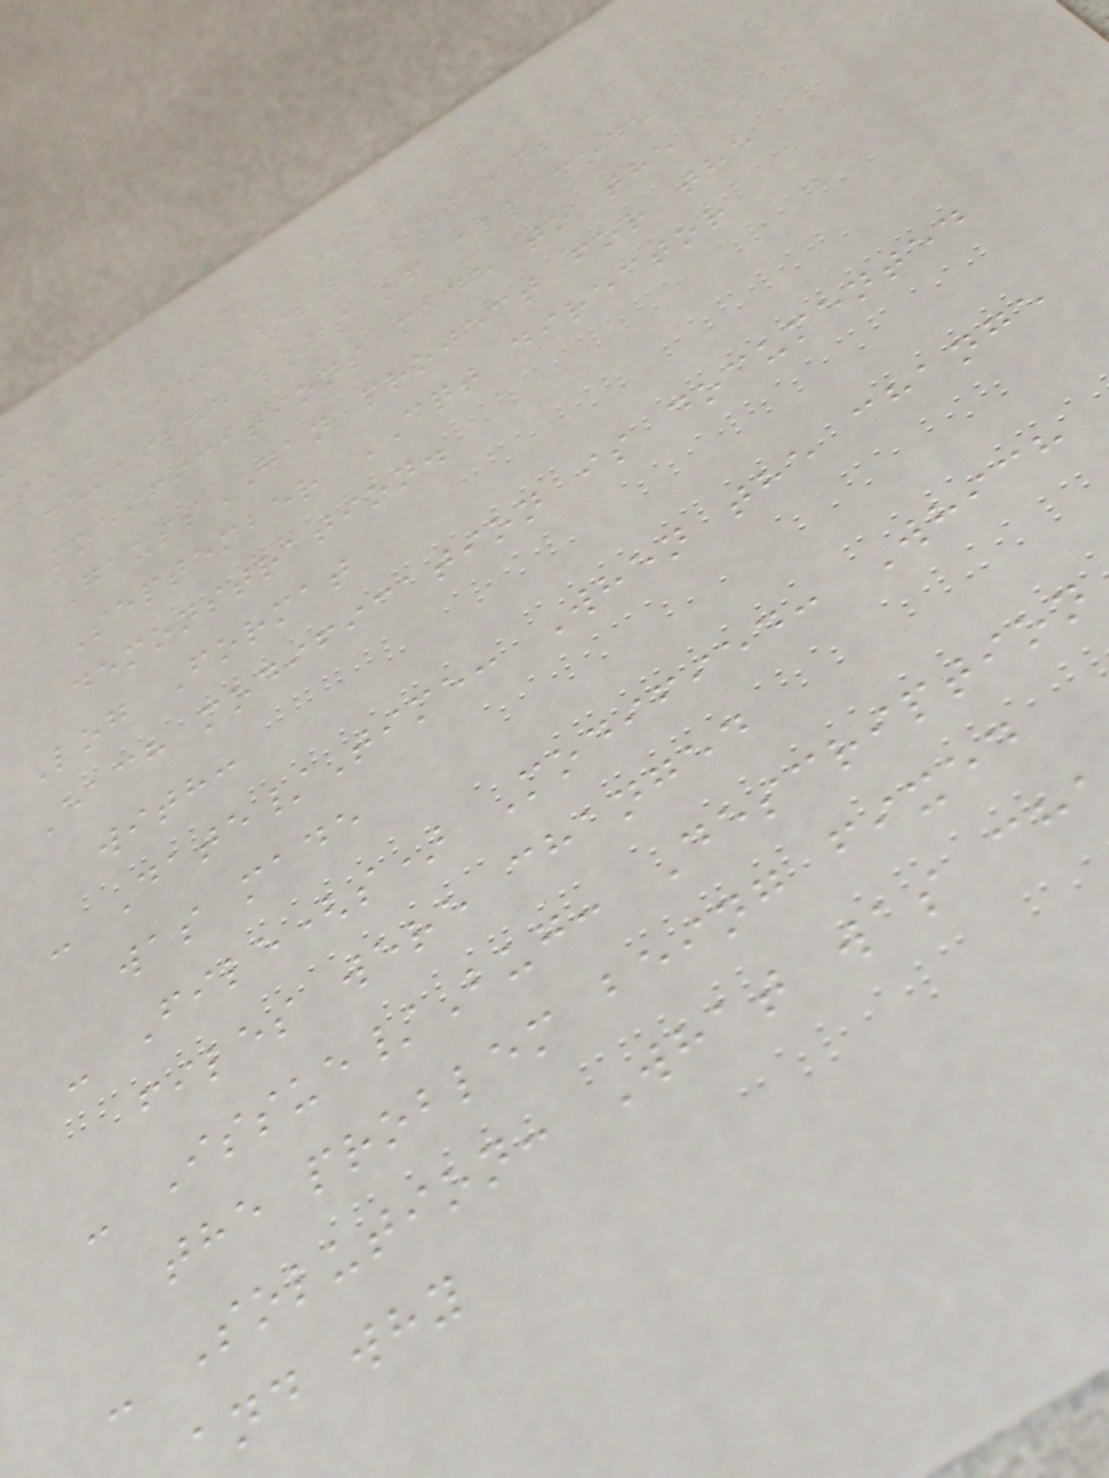modification Logs
this directory contains
detailed logs of all code
modifications made to the
GaussGAN project for the
September CQT director
demonstration.
Log Format
Each modification is documented
with:
- Date/Time: When the change
was made
- File(s) Modified: Which
files were changed
- Issue/Bug: Description
the problem being fixed
- Solution: What was ch
and why
